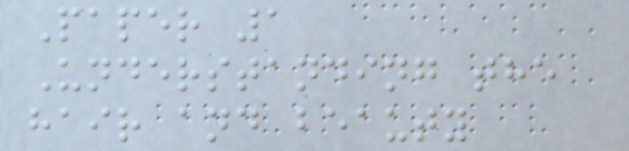Paper 1
Understanding the
hair and beauty
